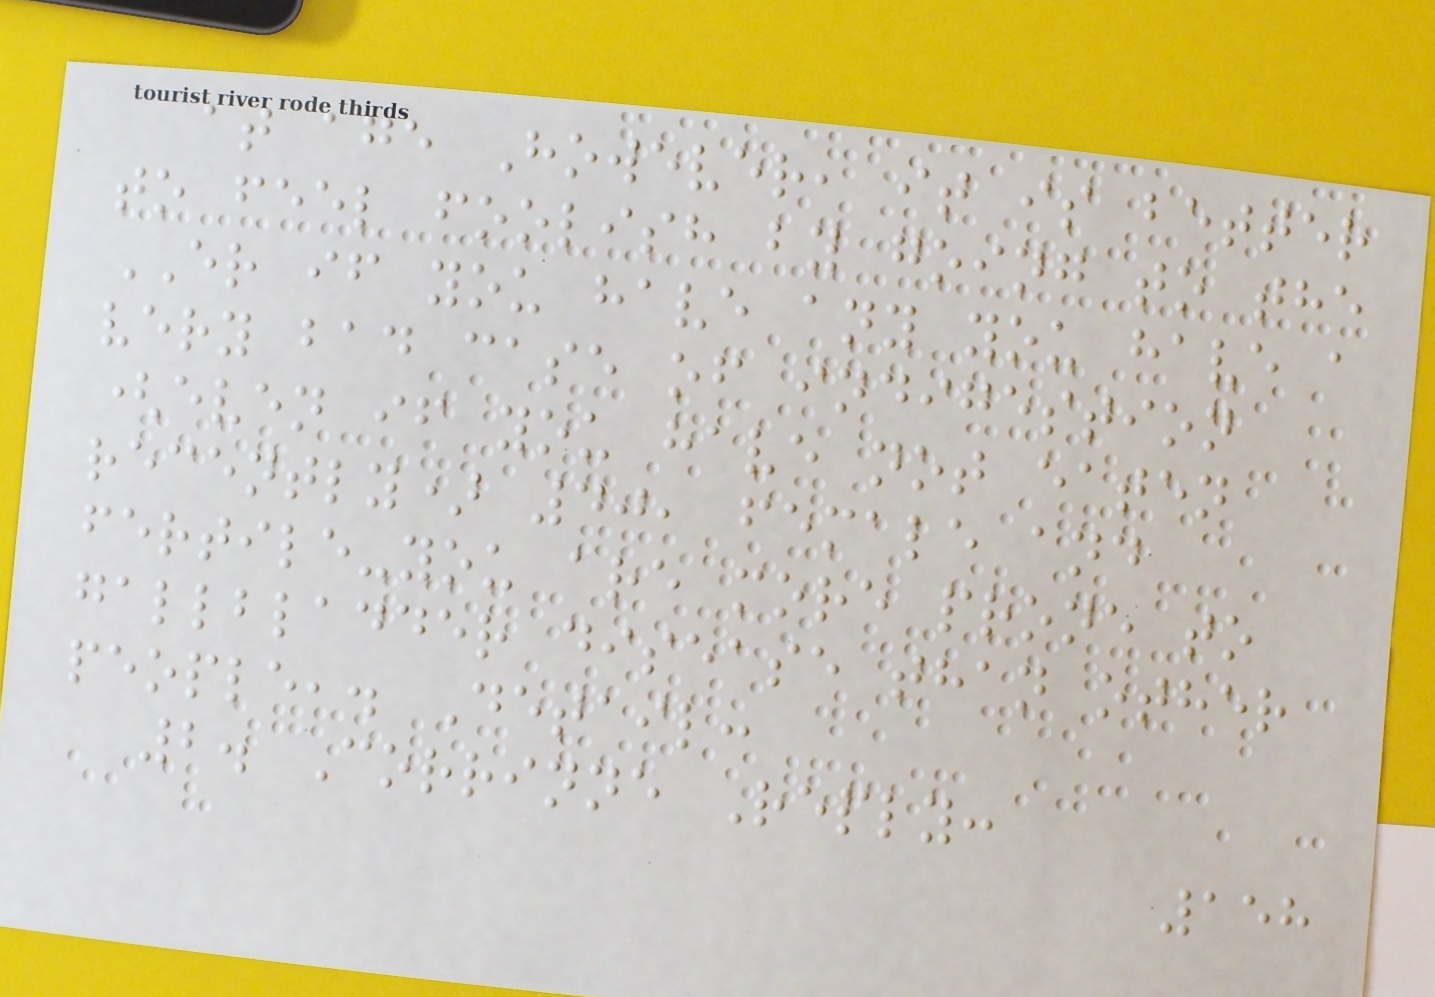at age However, it is better
to feel foolish by going to the
ER if you have any you have a
very bad case of indigestion
(even if you have not eaten
recently) 40, female and
fertile-you are more prone to
gallbladder disease than other
people,. Detail:
2. Corrinne Reply:
158
